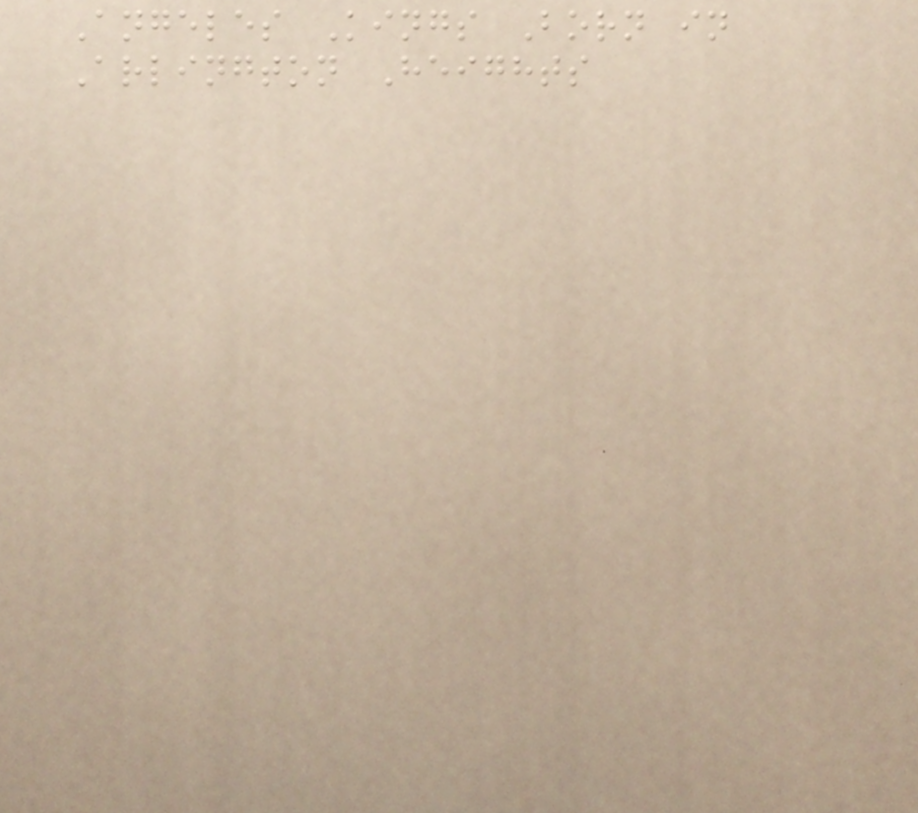Angeles Kings Born in
Arlington Heights
